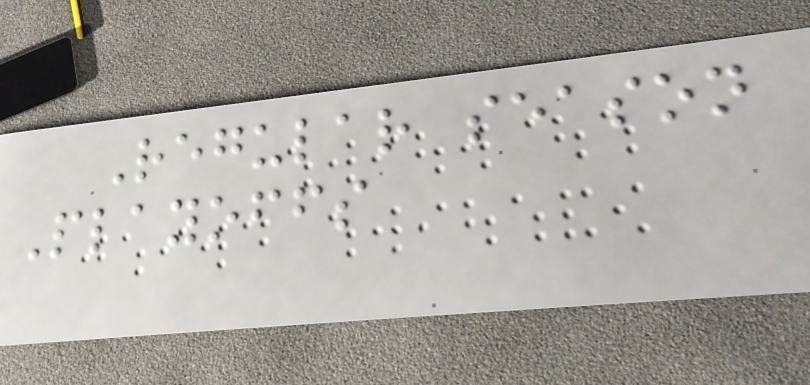Regular season
Playoffs
